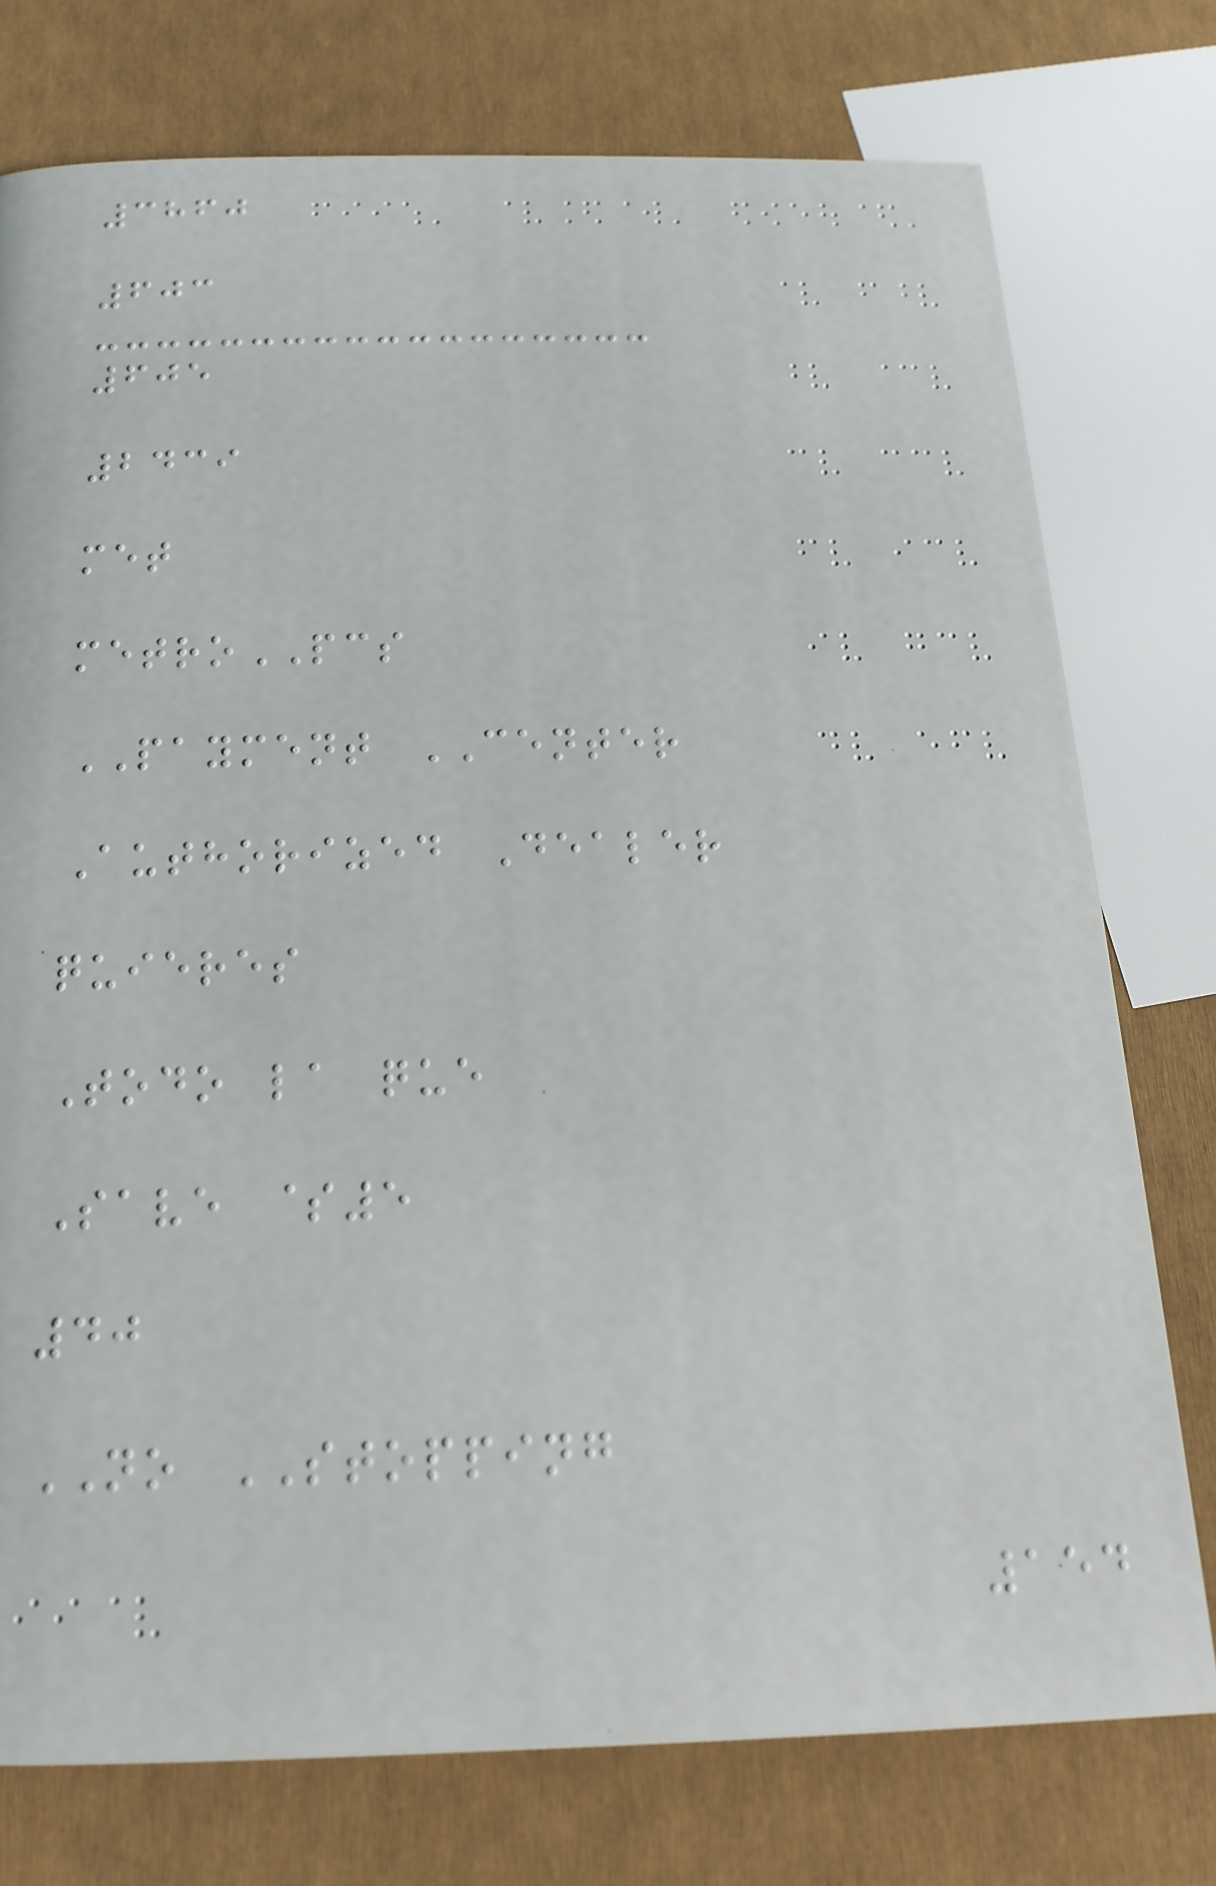3860
603
605
2439
met
metroPCS
PAYMENT CENTER
Authorized Dealer
quieres
Todo la que
Save $5
40
NO STOPPING
154
